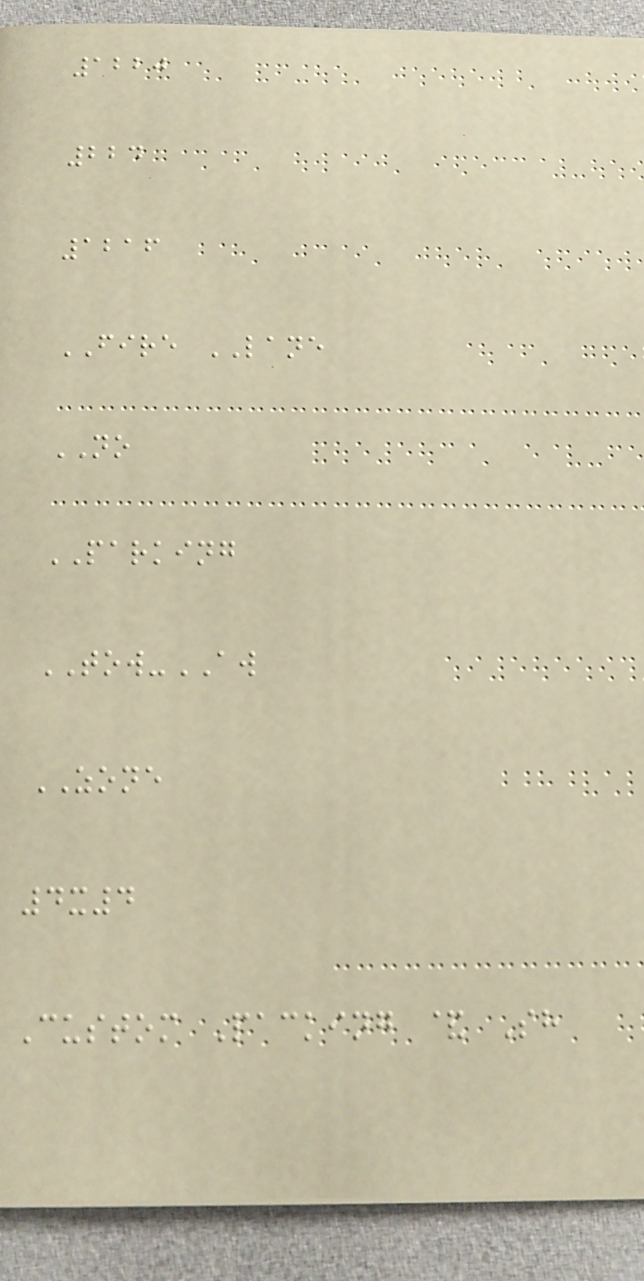1220
224
1216
FIRE LANE
NO
PARKING
TOW-AW
ZONE
4x4
Custom Packing & Sh
